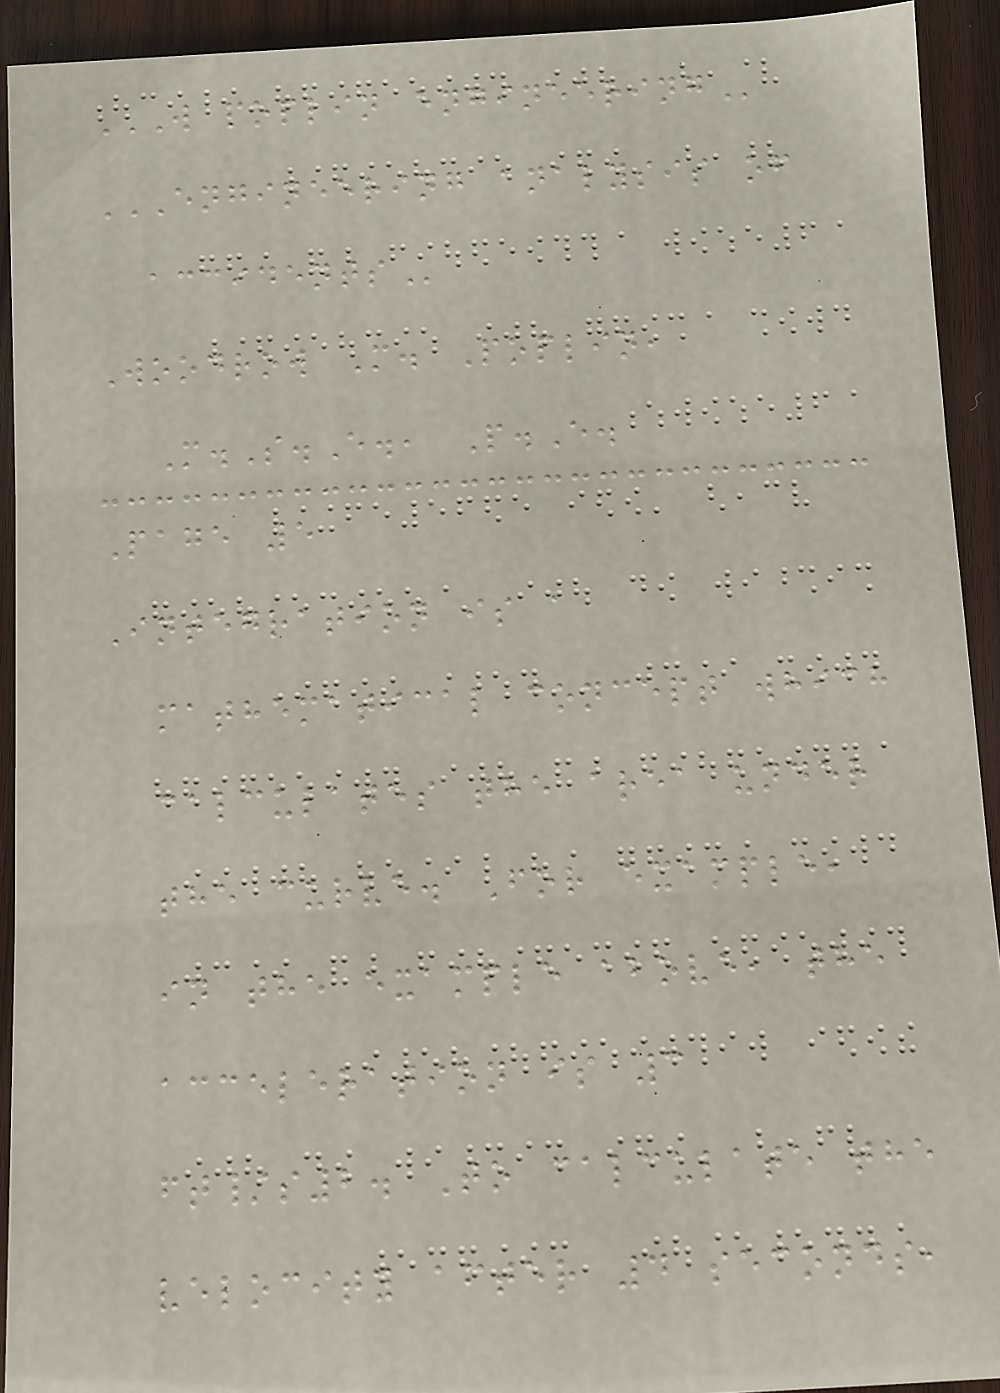W POPLIN ENGINEERING
ENGINEERING ANALYSIS OF
ACCIDENTS
Woodrow M. Poplin,
M.S.E., P.E.
Page 5
Integration is a
mathematical concept which
calculates the area under
the curve. For example,
in the example above, the
acceleration is 3
ft/s2. To calculate the
velocity after 4 seconds,
